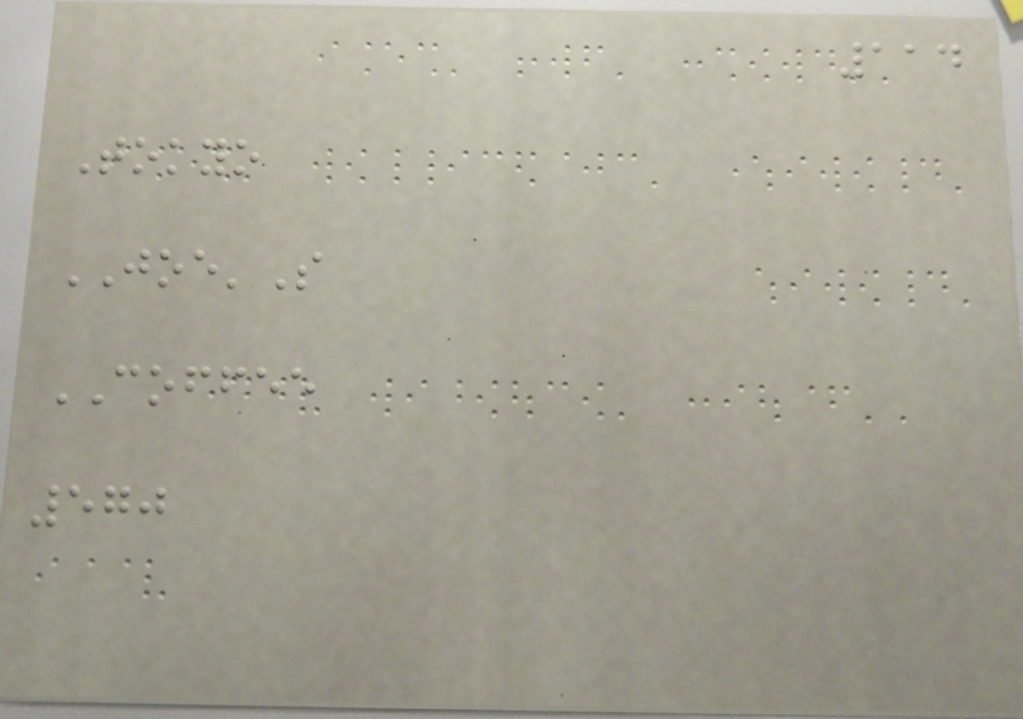114
Tokyo
JOE'S
COFFEE
570
